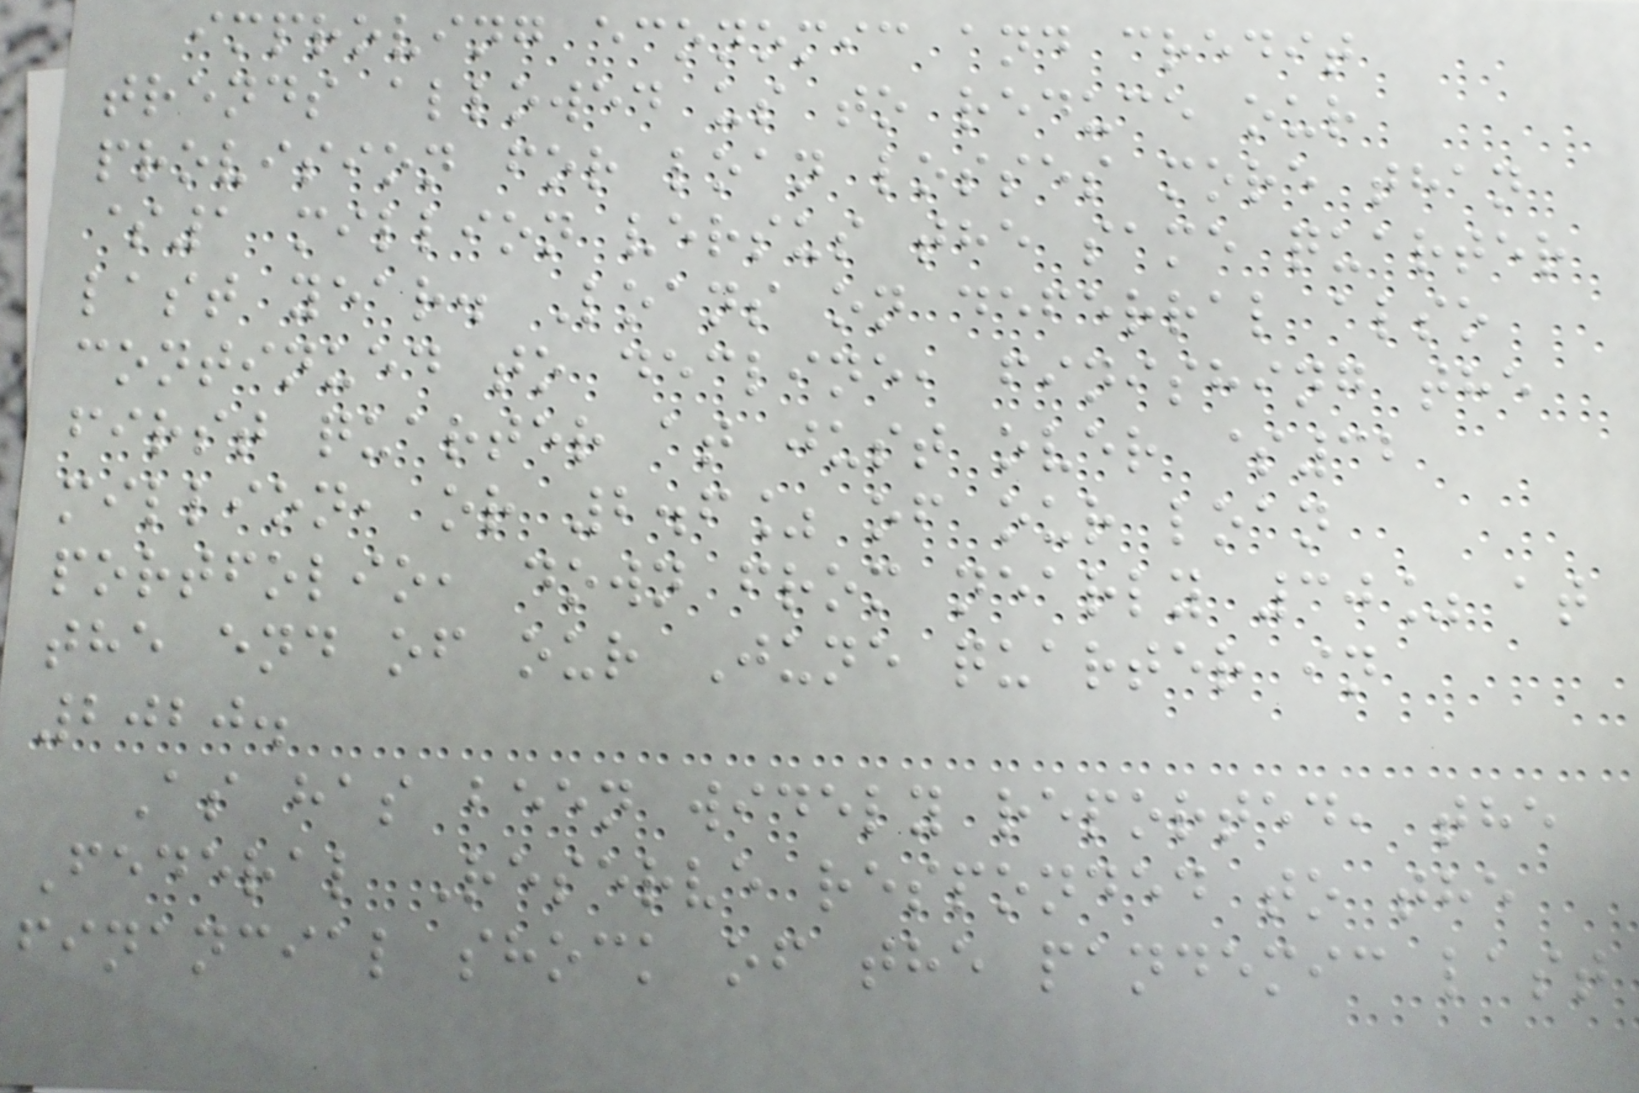improving economic and credit
trends allowed us to reduce our
provision for loan losses more than
$1 million versus the same quarter
last year. Loans on deferral also
continued to decline, finishing the
first quarter at just over $32
million, or 2.6% of our loan
portfolio, down from nearly 30% at
the end of our June quarter in
2020.
As has been widely reported, the
Federal Reserve responded to the
financial shock of the pandemic last
